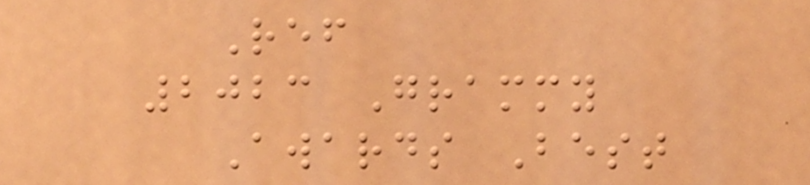Ref
2023 Grammy
Awards Best
